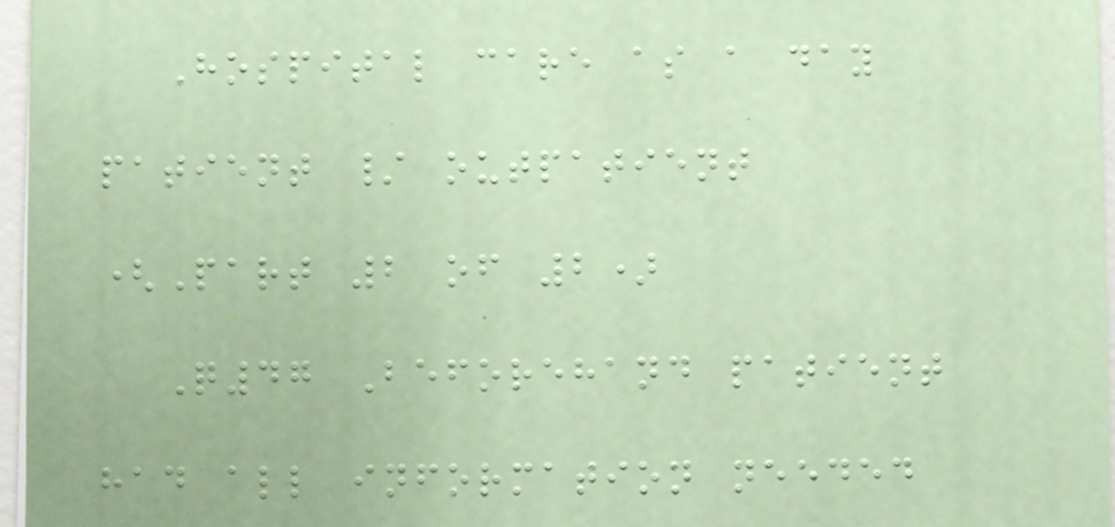Hospital care as a day
patient / outpatient
(Part 2 of 2)
Q47 Beforehand patient
had all information needed
